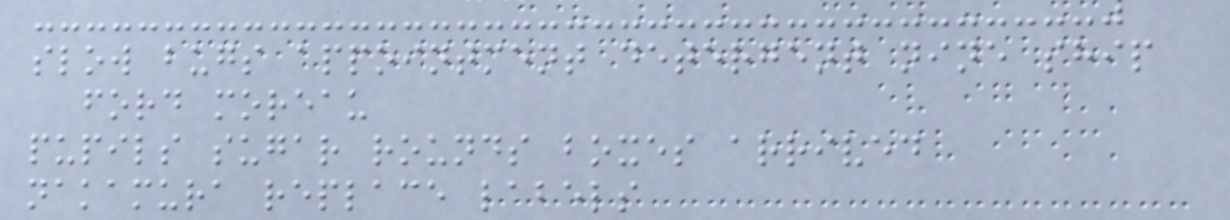slow bugs appointment detergent nine ship
ford moreau
pupils sugar rounds boxes arrived
nakamura replace labels
